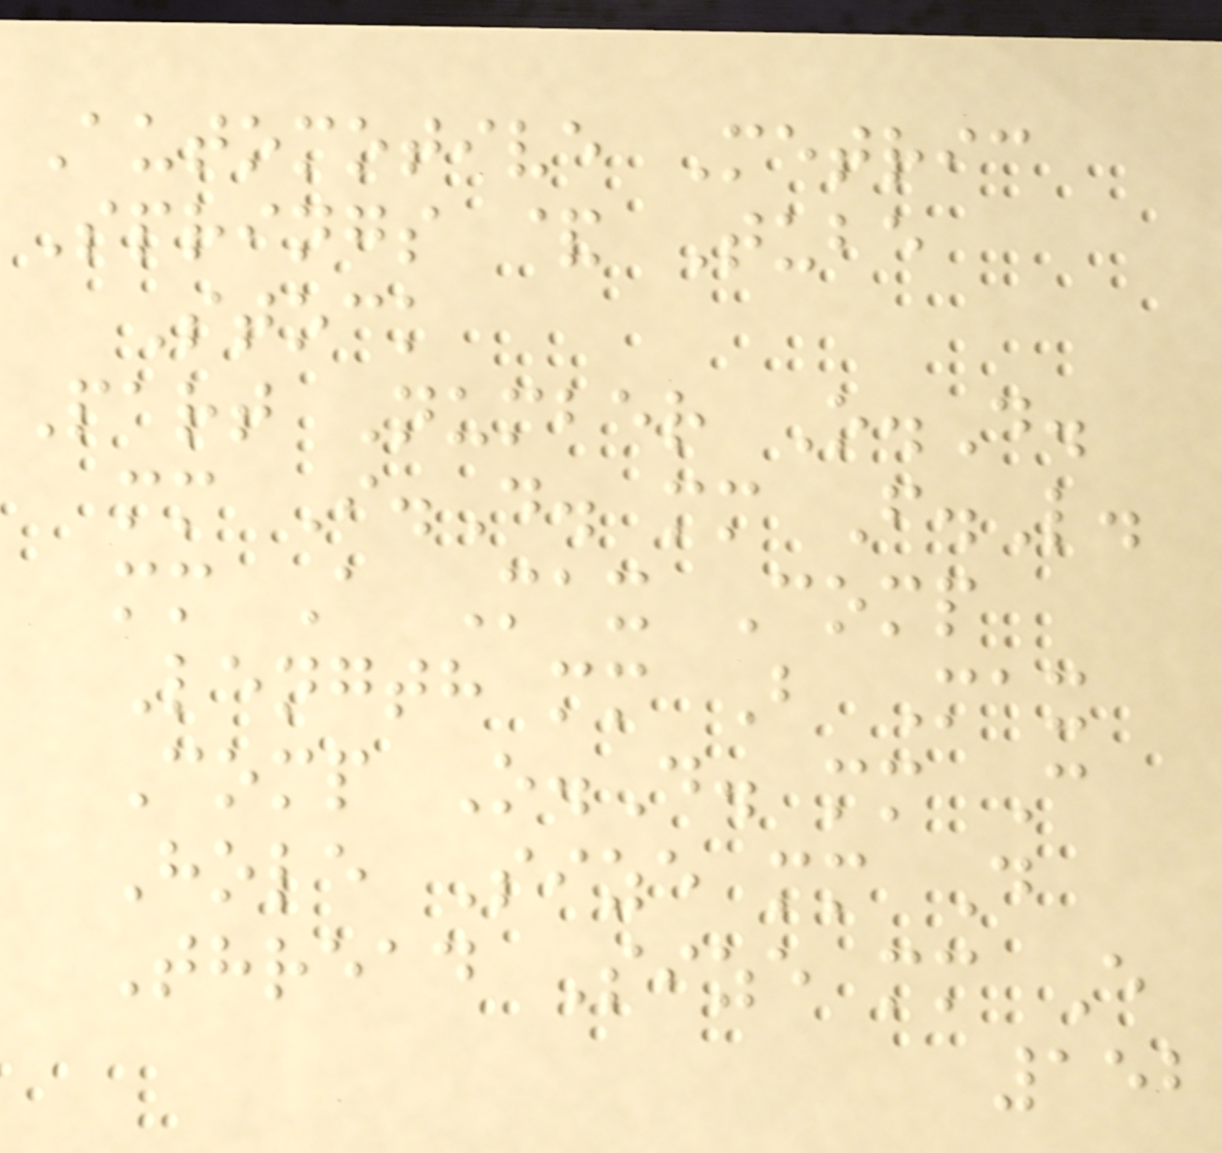Automotive Metric
Springs & Tube
Stock
Part Number O.D.
mm I.D. mm F.L.
mm A Max Comp
Length mm B Max
Comp O.D. mm C
Hole Size mm D
Thread Size mm E
152
